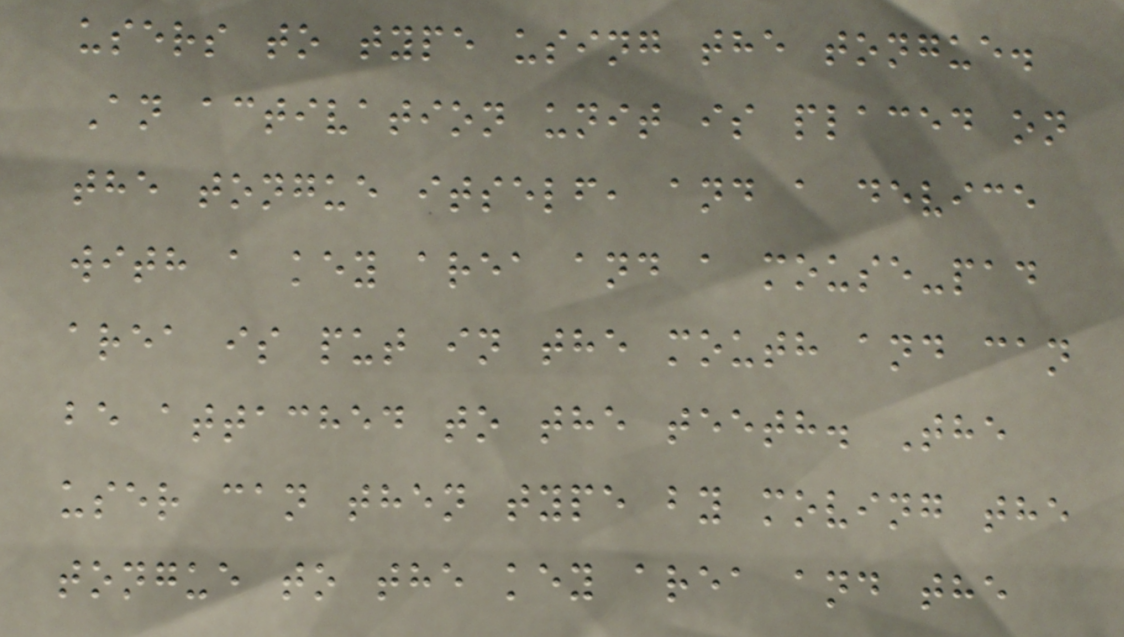users to type using the tongue.
An activation unit is placed on
the tongue itself, and a device
with a key area and a mouse-pad
area is put in the mouth and can
be attached to the teeth. The
user can then type by moving the
tongue to the key area and the
